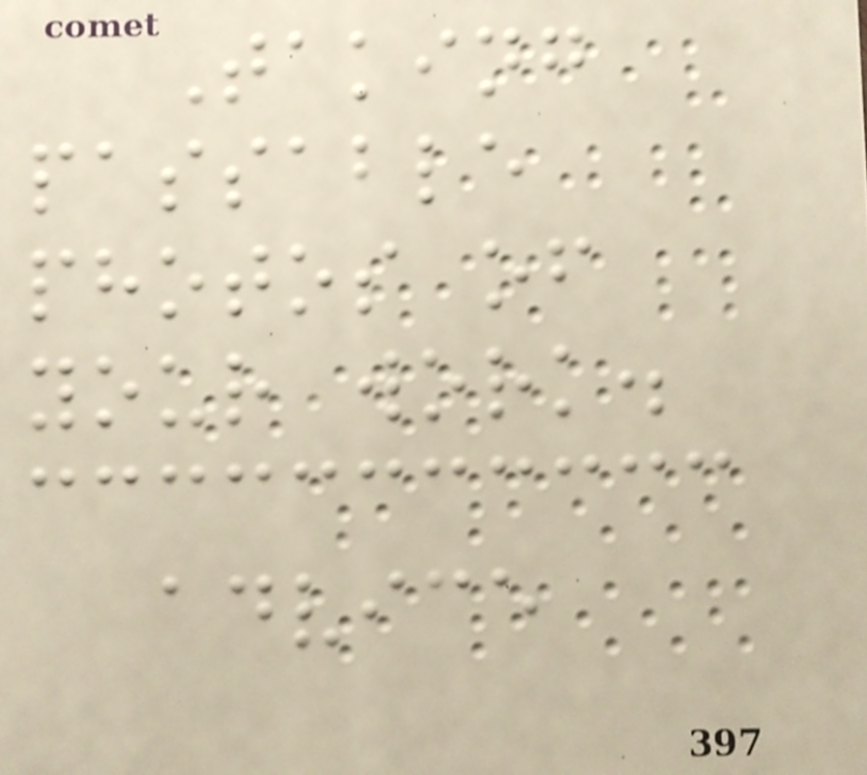Taking
passable
photos of
your work.
advice
